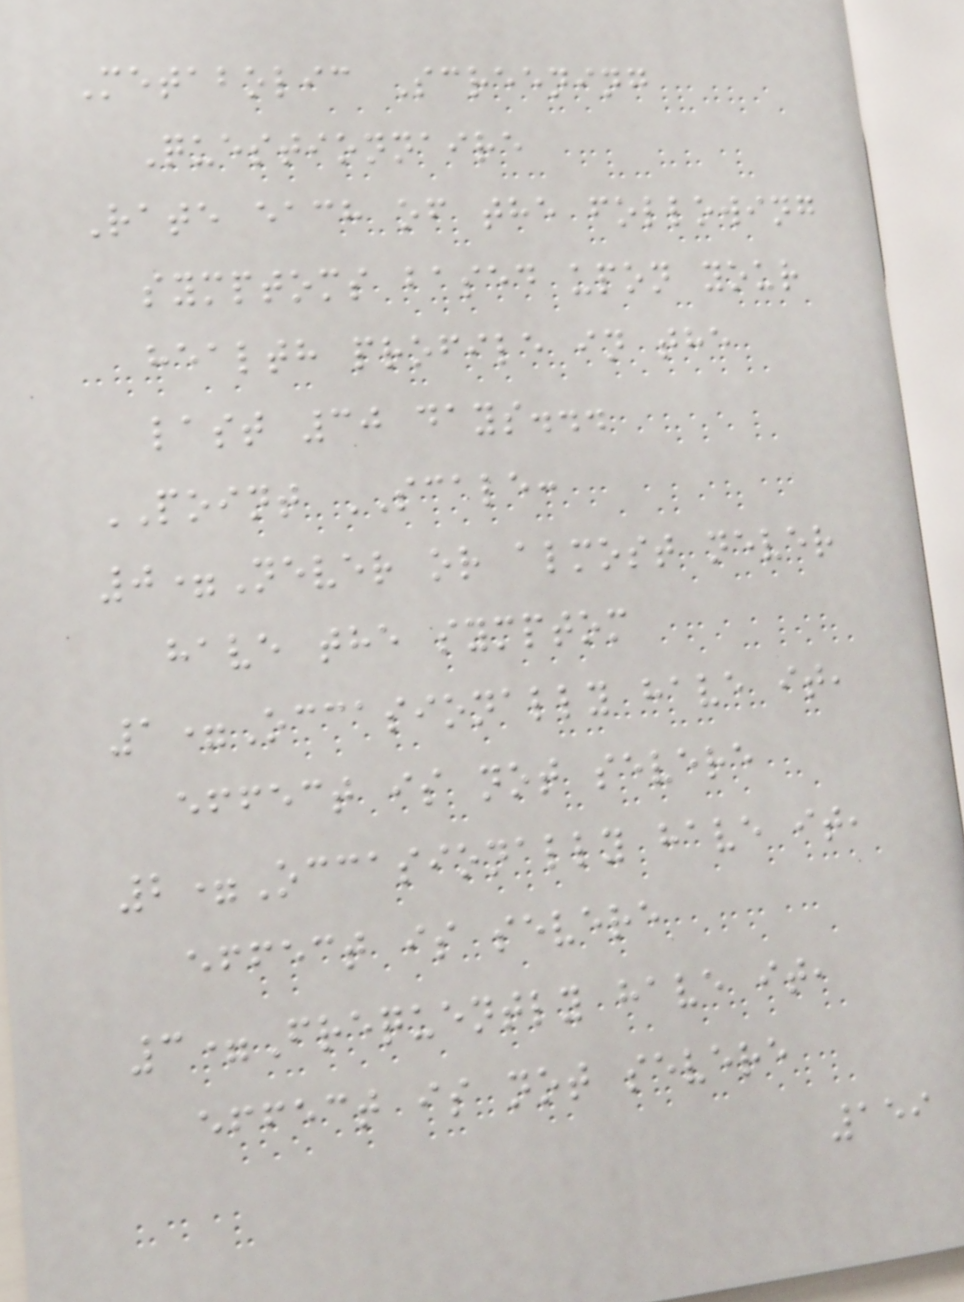Metabolic Screening
Questionnaire
Rate each of the following
symptoms based upon your
health profile in the
last 30 days...
POINT SCALE:
0=Never or almost never
have the symptom
1=Occasionally have it,
effect is not severe
2=Occasionally have it,
effect is severe
3=Frequently have it,
effect is not severe
159
